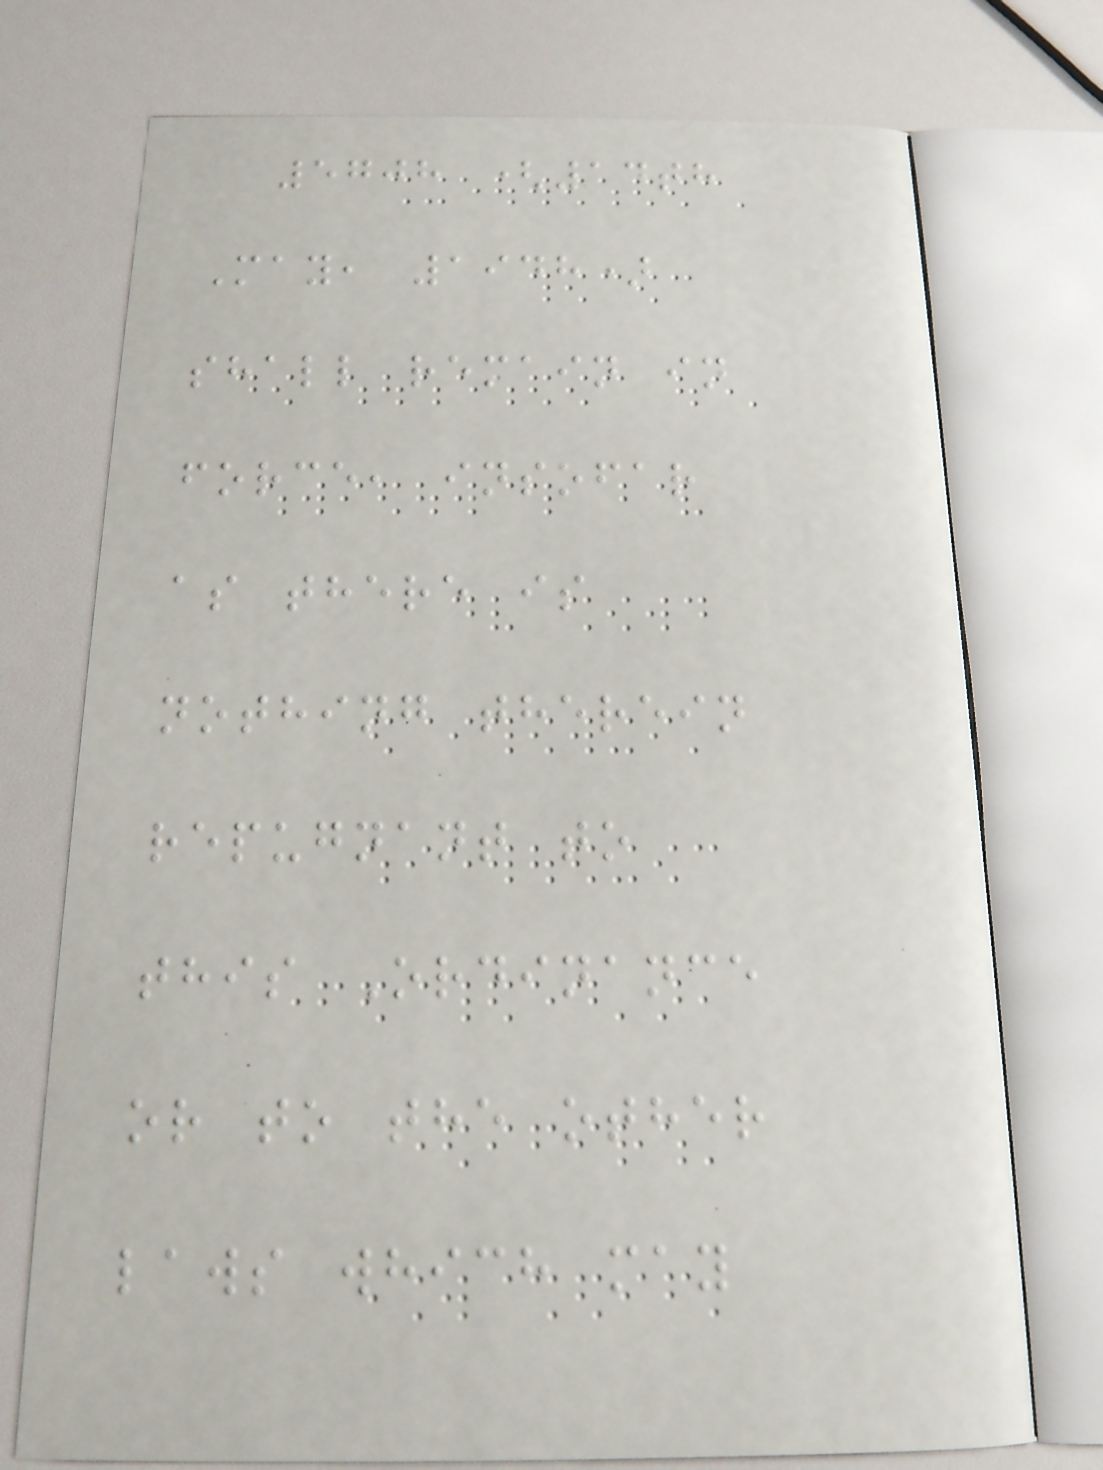5708 (14th
May, 1948)
shall remain in
force, insofar
as there is
nothing therein
repugnant to
this Ordinance
or to the other
laws which may
